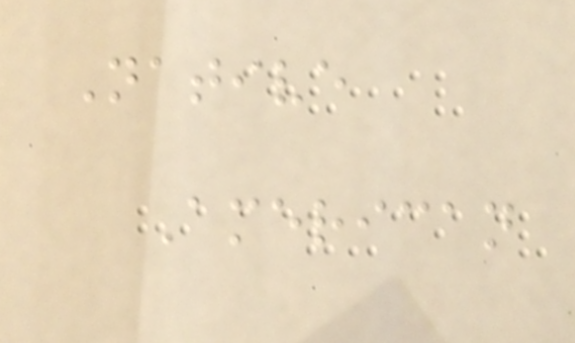Native
American
